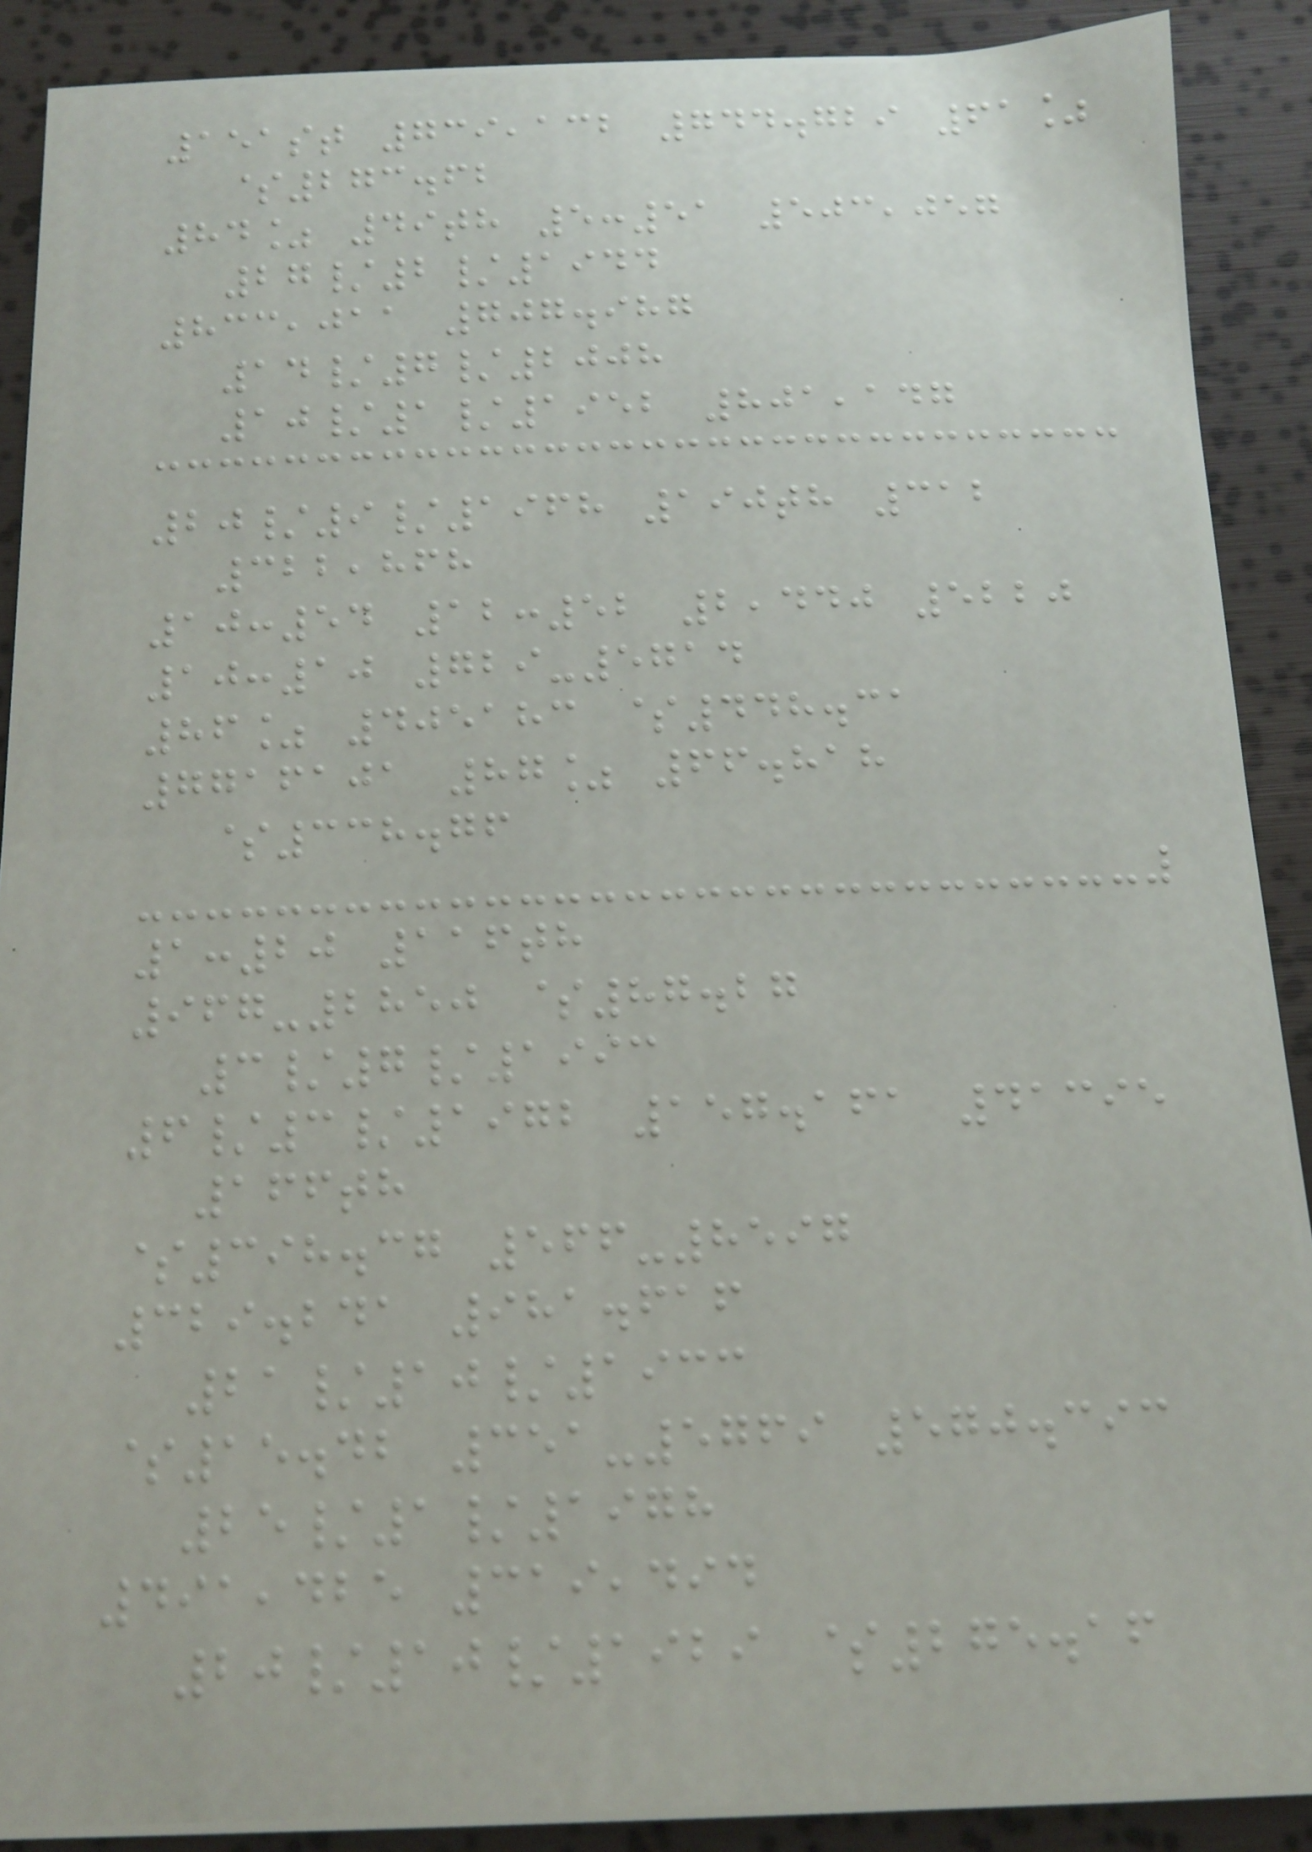151st 739,132 744.729 61%
$273.62
84% 49th 5:51 503,057
27/2/1944
833,011 707.987
14/7/2008
10/1/1952 801,147
20/9/1968 190th 312
322,868
10:54 12:52 2,440 5220
10:10 729-5714
86% 405183 $448.31
7716101 87% 66.818
$338.76
1:20 116th
967-2850 $87.27
3/7/1993
6/3/1972 157.161 41395
166th
$398.37 566-8597
329.241 981.616
21/10/1933
$15.42 351-5769 570.393
25/1/1978
491,425 319,494
20/10/1929 $275.16
